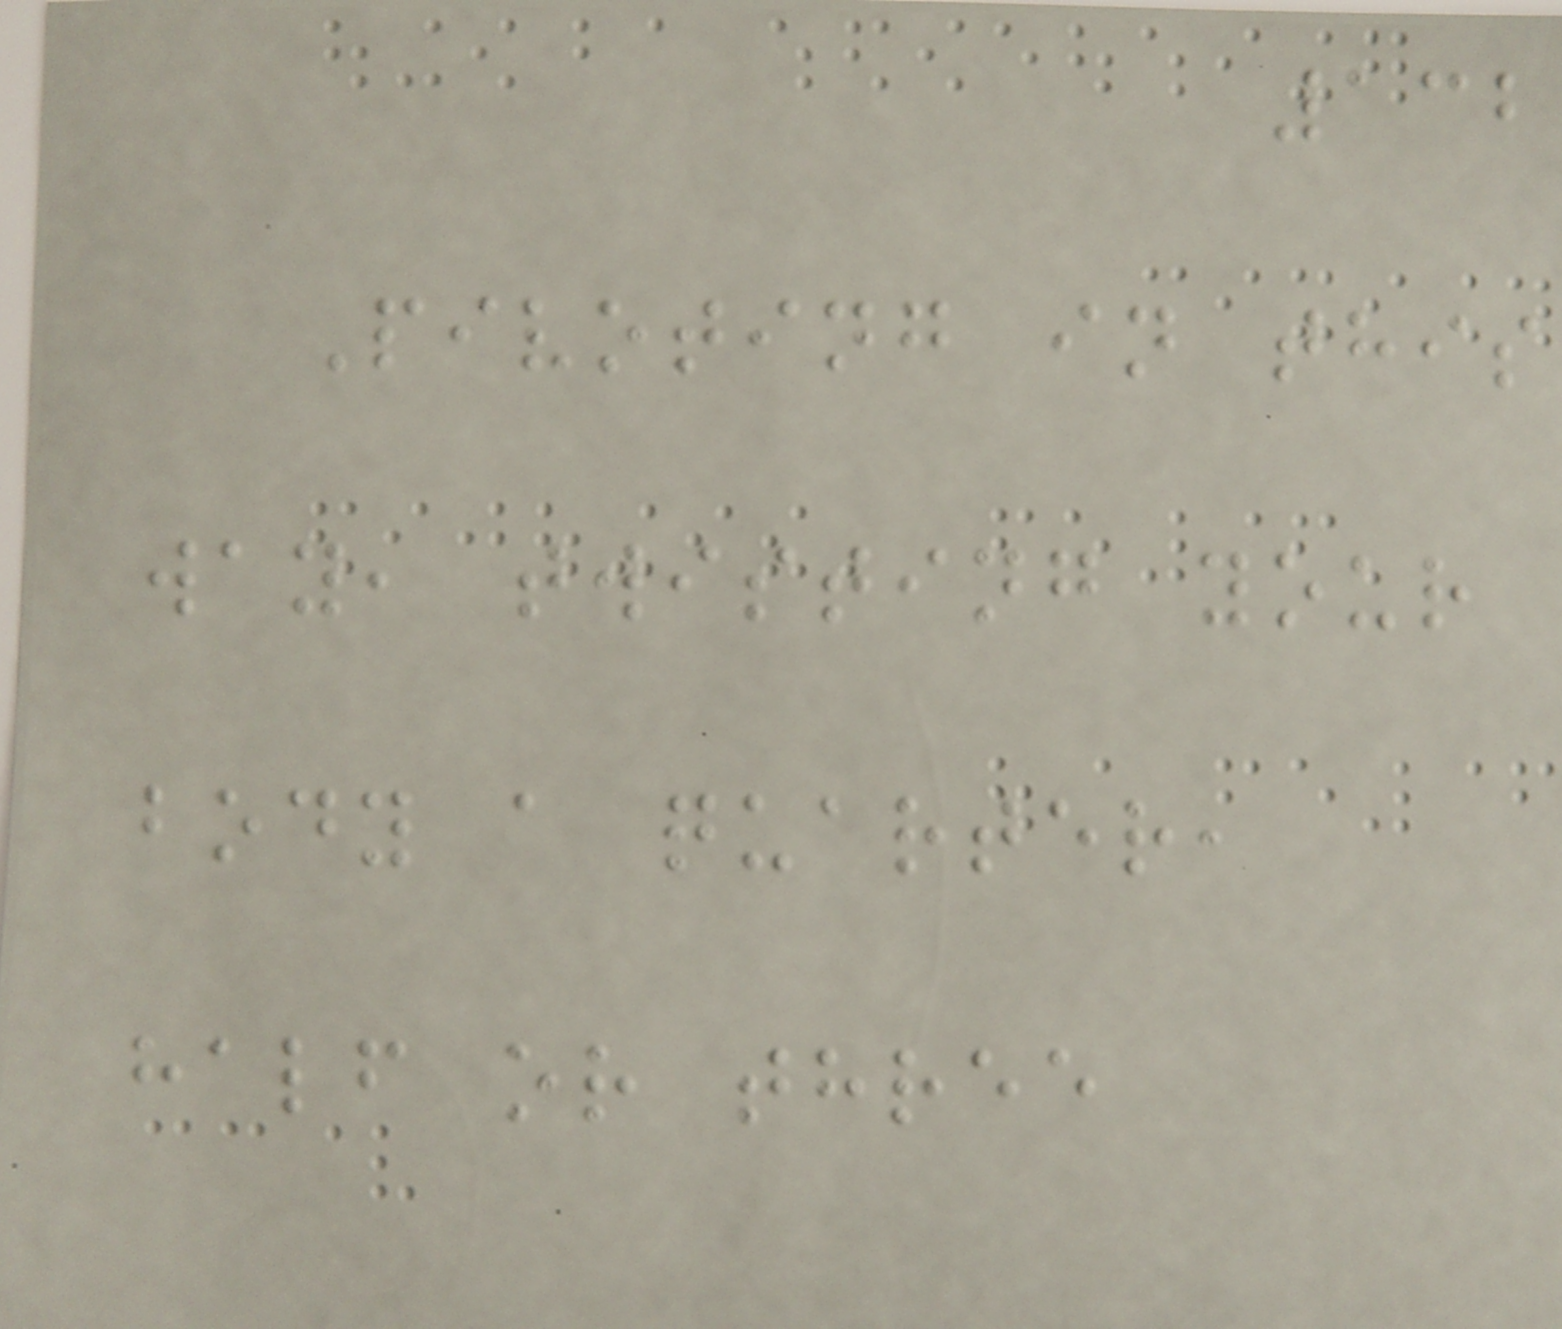132
Pivoting in this
way, twisting your
body a quarter,
half or three
